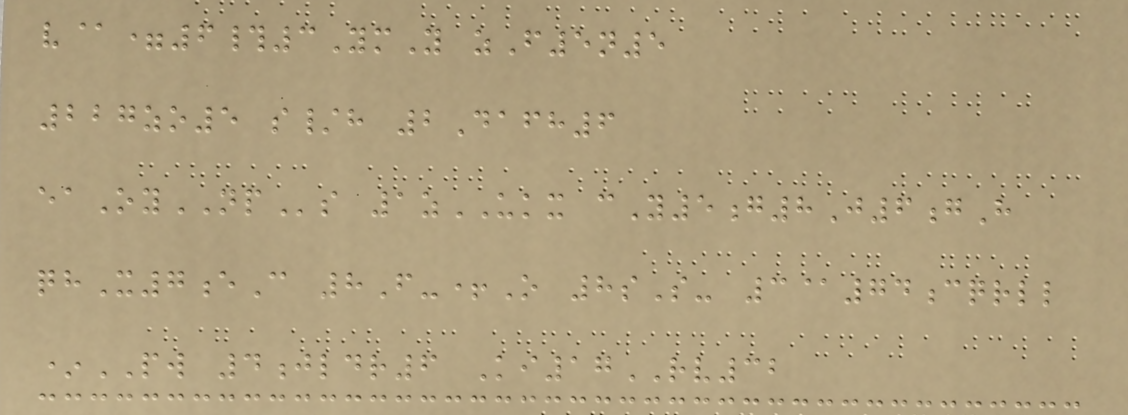v@=6#3YmY zF5n5
227zo5 s/h 2Dafh6
eaOyNPs 1zUKX cY5g8J6gH
qhX7eC 8F-+O 8sS- 3@74cqrll
*PW 4jldr6 Ki17RV32
